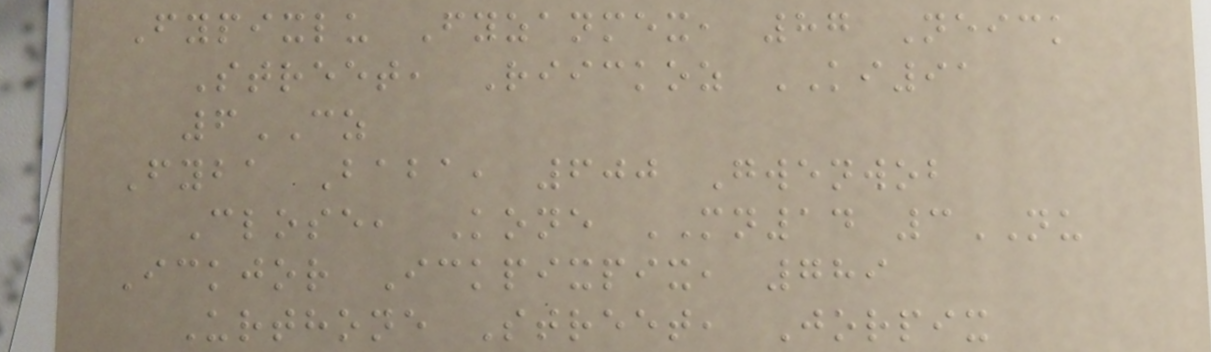Fypixlu Fyzanmex, 87 Neick
Street, Riickoz KI91
6CZ
Fyba Baba, 600 Gwenwob
Close, Kone MN14 3NU
Ickjor Ickpixpix, 789
Urthone Street, Jorpix
